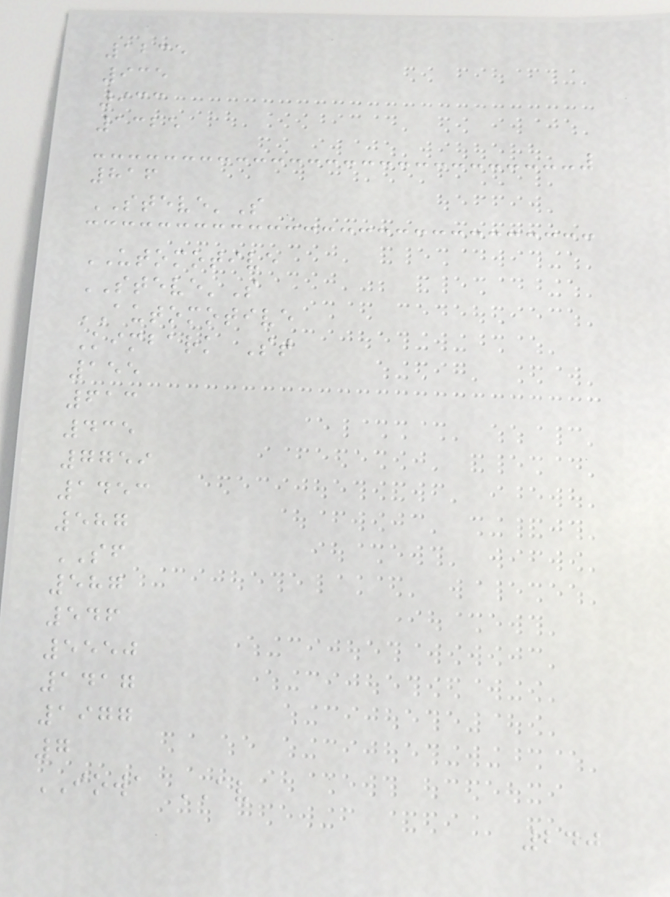1235
935
933
1325
816
STEVE'S
UTOMOTIVE
STEVE'S
AUTOMOTIVE
Kimbark St
155
613
435
7759
1453
587
SF
587
546
5550
1417
1977
7
IOWA AV
240
